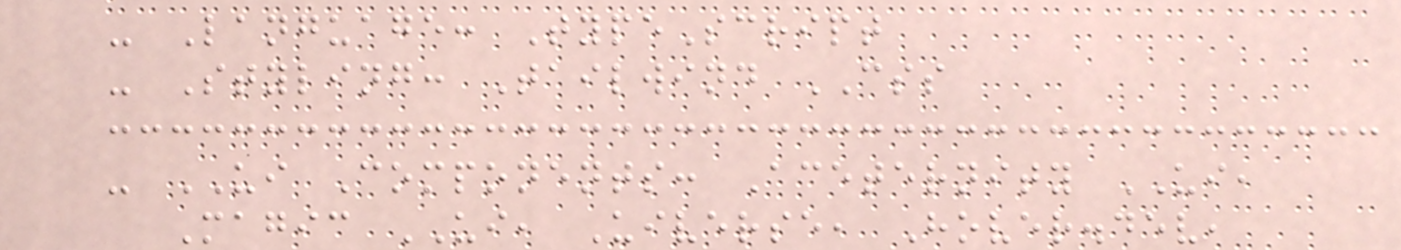- Language: TypeScript
- Styling: Tailwind CSS
- UI Components: Aceternity UI,
Magic UI, Uiverse, Hover.dev,
